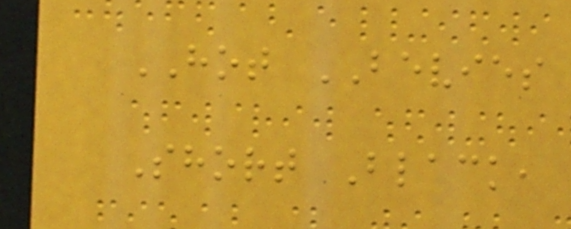HOT BEVIES
Short Black,
